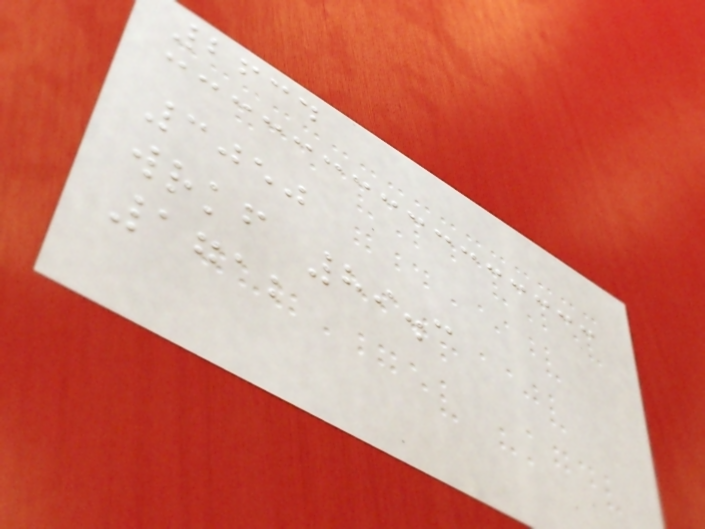2634
3050
wrkf 89.3
1712
